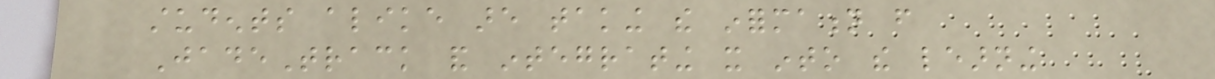students alike are taking the information from
JadeTrack and integrating it into the learning
